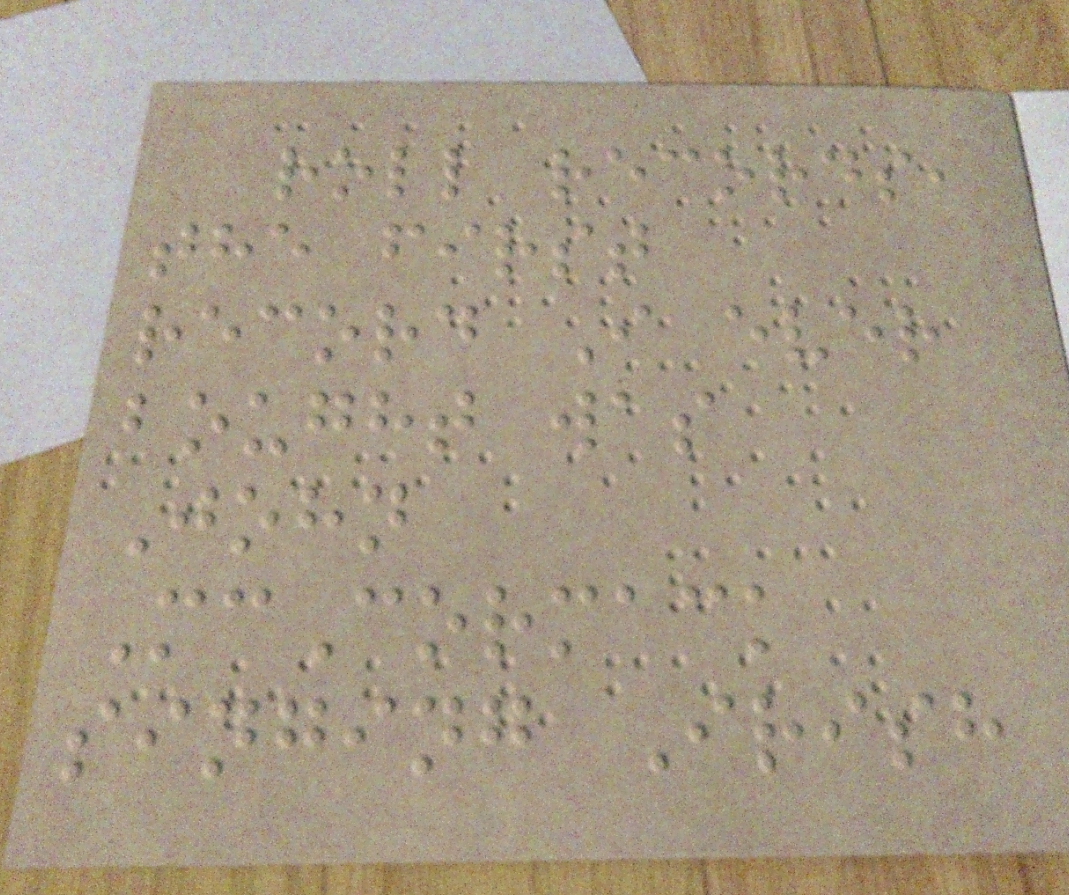roll records,
the first
record I ever
bought was
John
McCormack
singing Irish
